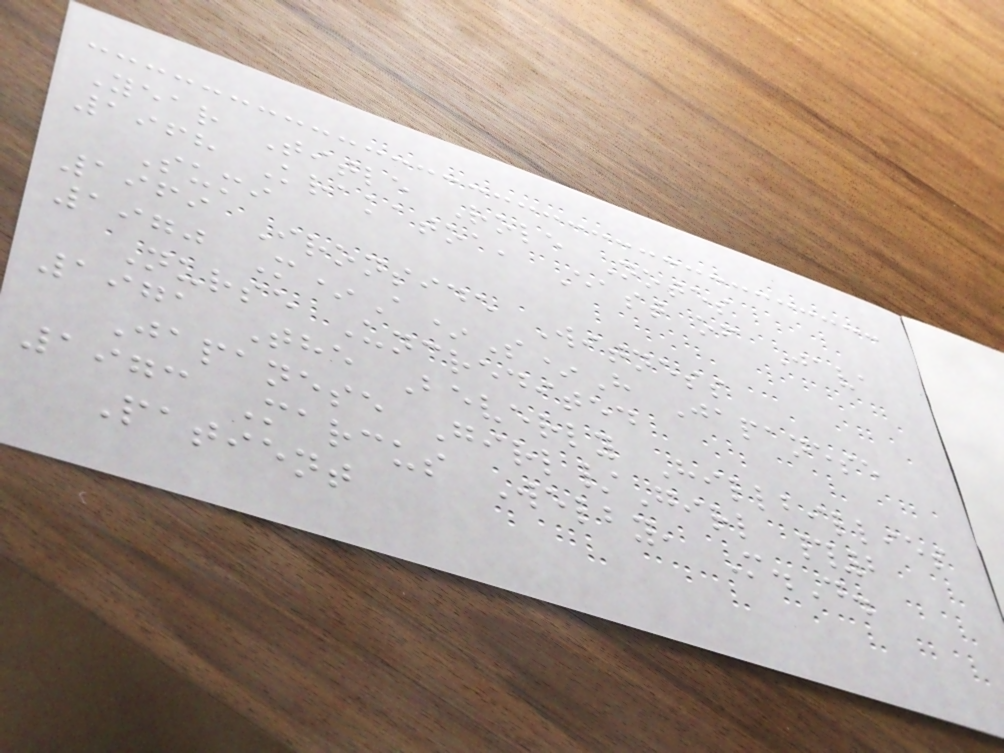Year Title Role Notes
1968 Krakatoa, East of Java
Sumi
1969 Ironside Witness
1970 M*A*S*H Japanese
Nurse Uncredited
1971 The Beverly Hillbillies
Japanese Girl/Girl #2
1973 Marcus Welby, M.D.
Patient
